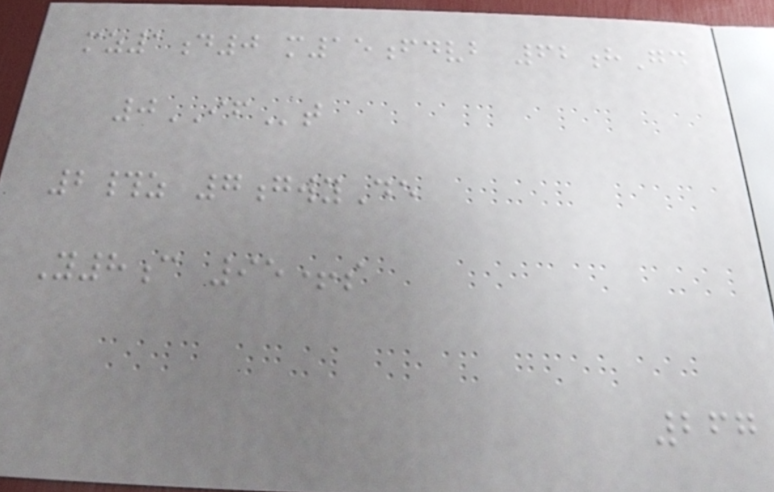mz1d0 m15fdvb 62hGd
0IFt
2#z 7gwyDe
Y8c 95+s
267
